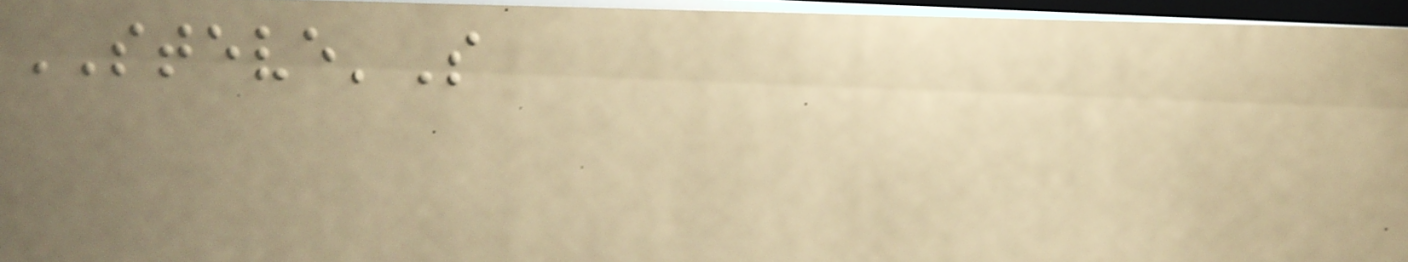STEVE'S
